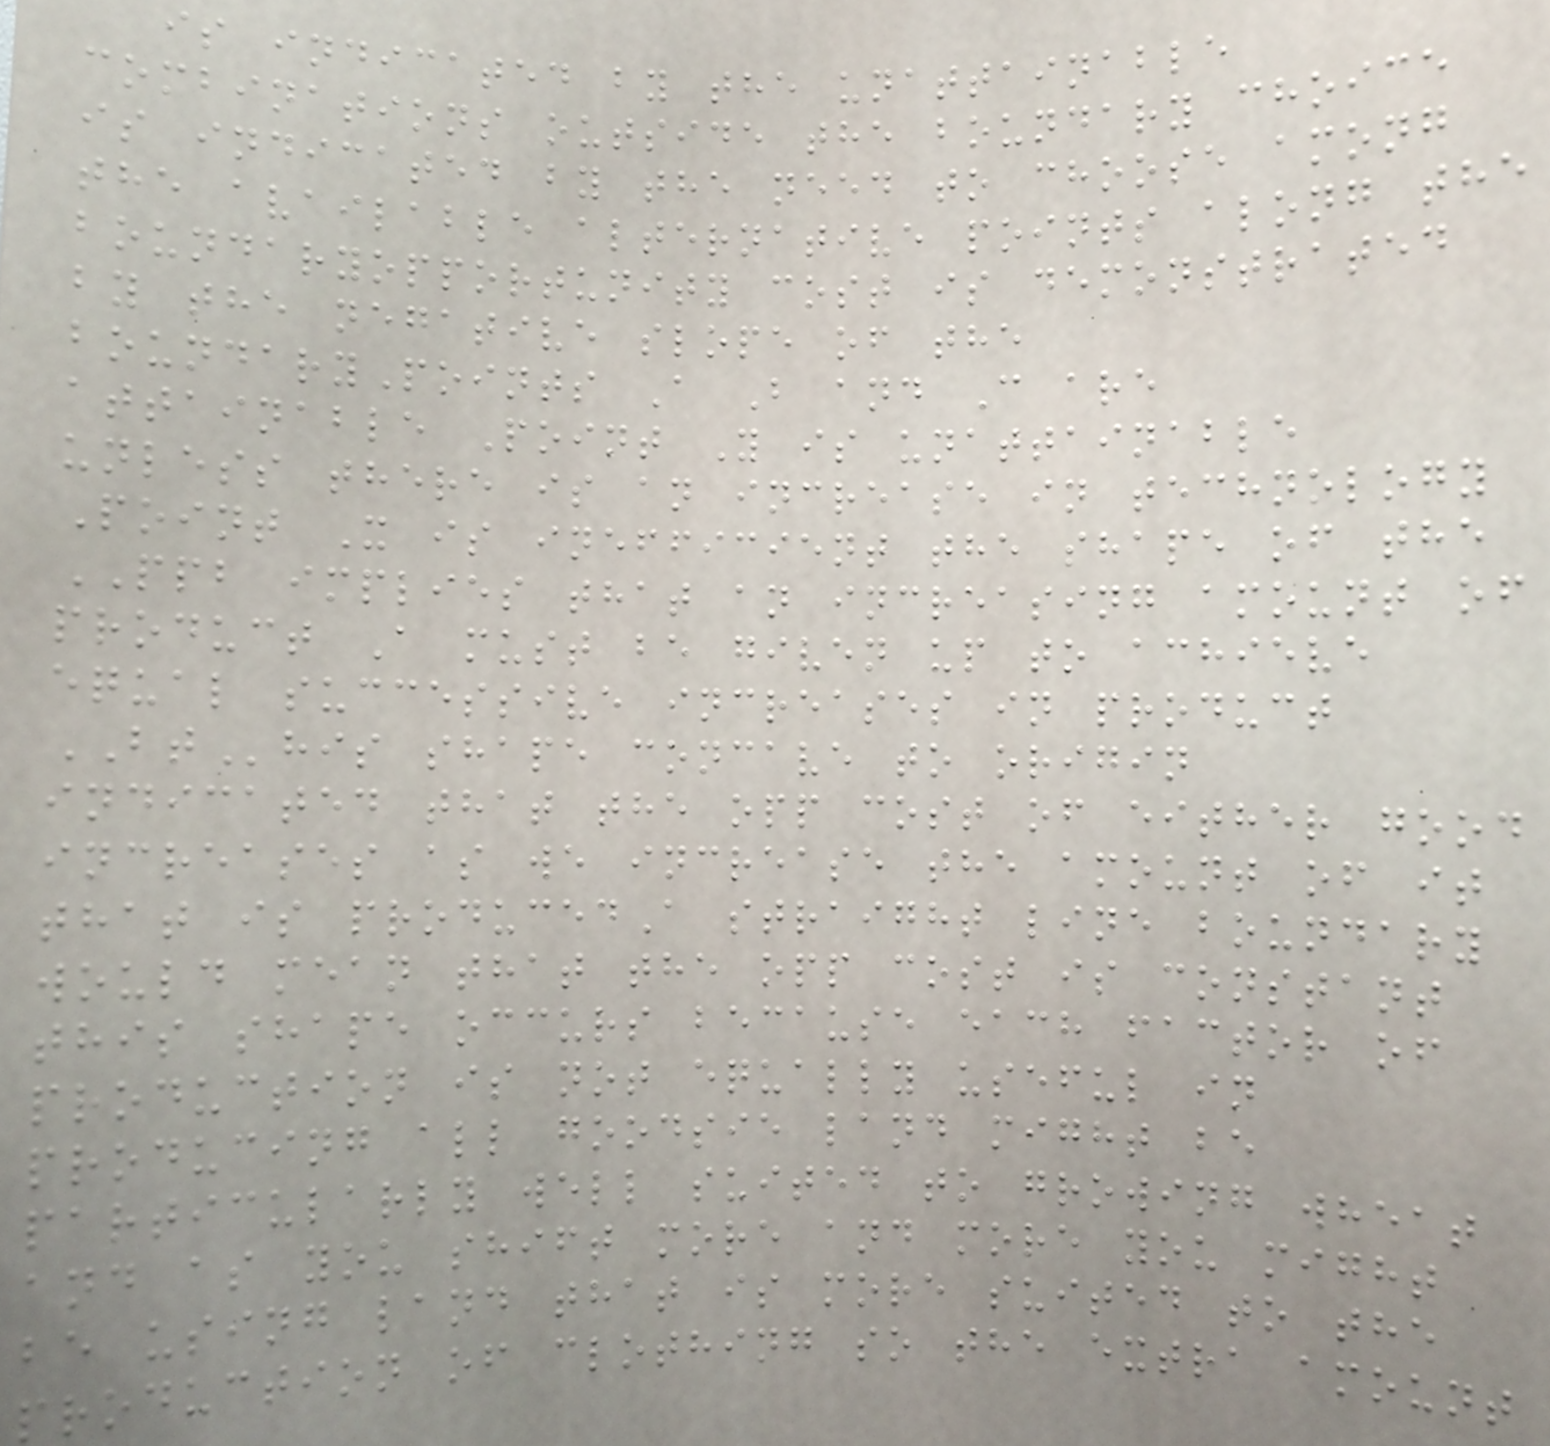is indicated by the unattainable
combinations outside the boundary choice
is indicated by the need to choose among
the available alternative points along the
boundaryopportunity cost is demonstrated
by the negative slope of the
boundaryPoints A B and C are
attainable Point Y is unattainable
unless there is an increase in technology
Point X is inefficient the shape of the
PPB implies that an increasing amount of
product A must be given up to achieve
equal successive increases in product
BThis shape concave to origin
indicated that the opp cost of either good
increases as we increase the amount of it
that is producedA straight line boundary
would mean that the opp cost is constant
this shape occurs because each factor of
production is not equally useful in
producing all goodsie land might be
particularly well suited to growing wheat
and as you shift more and more you might
be using land that is more suited to the
production of clothing so the extra amount
